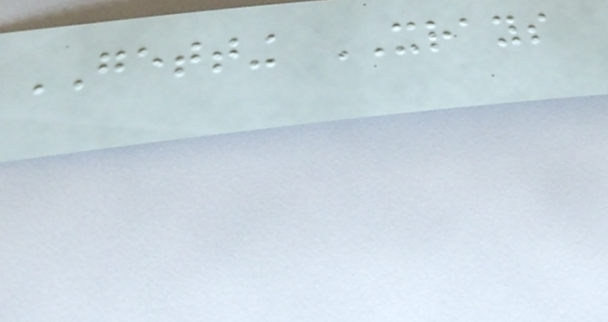GETTING XRAYS
